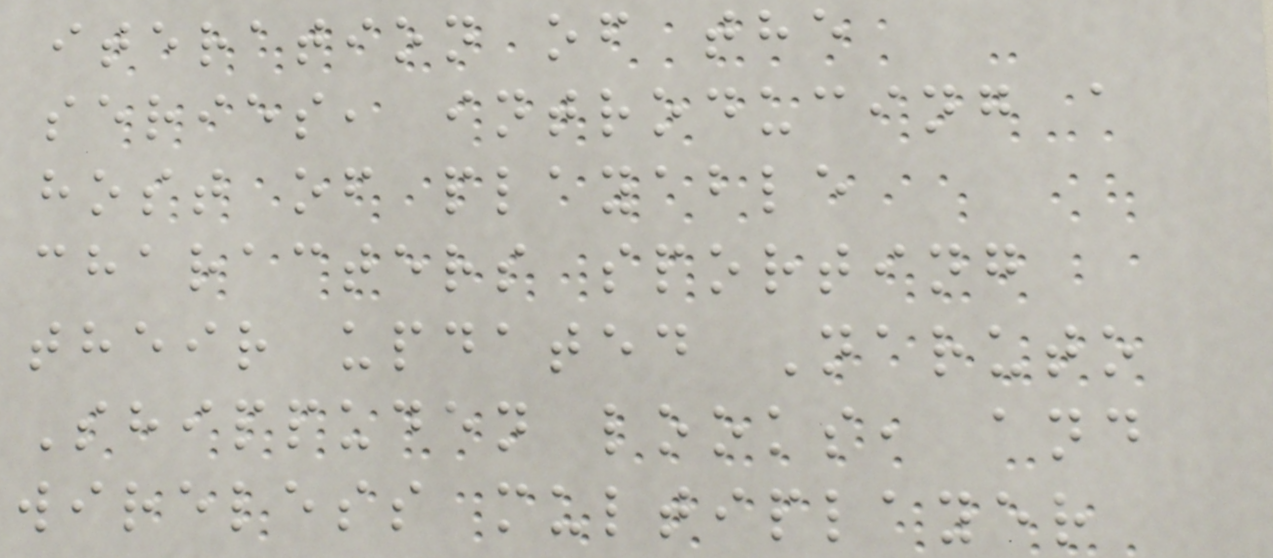iteration of the
series, introducing a
host of playable
characters sporting
their updated Naruto
Shippuden looks, and
wireless multiplayer
